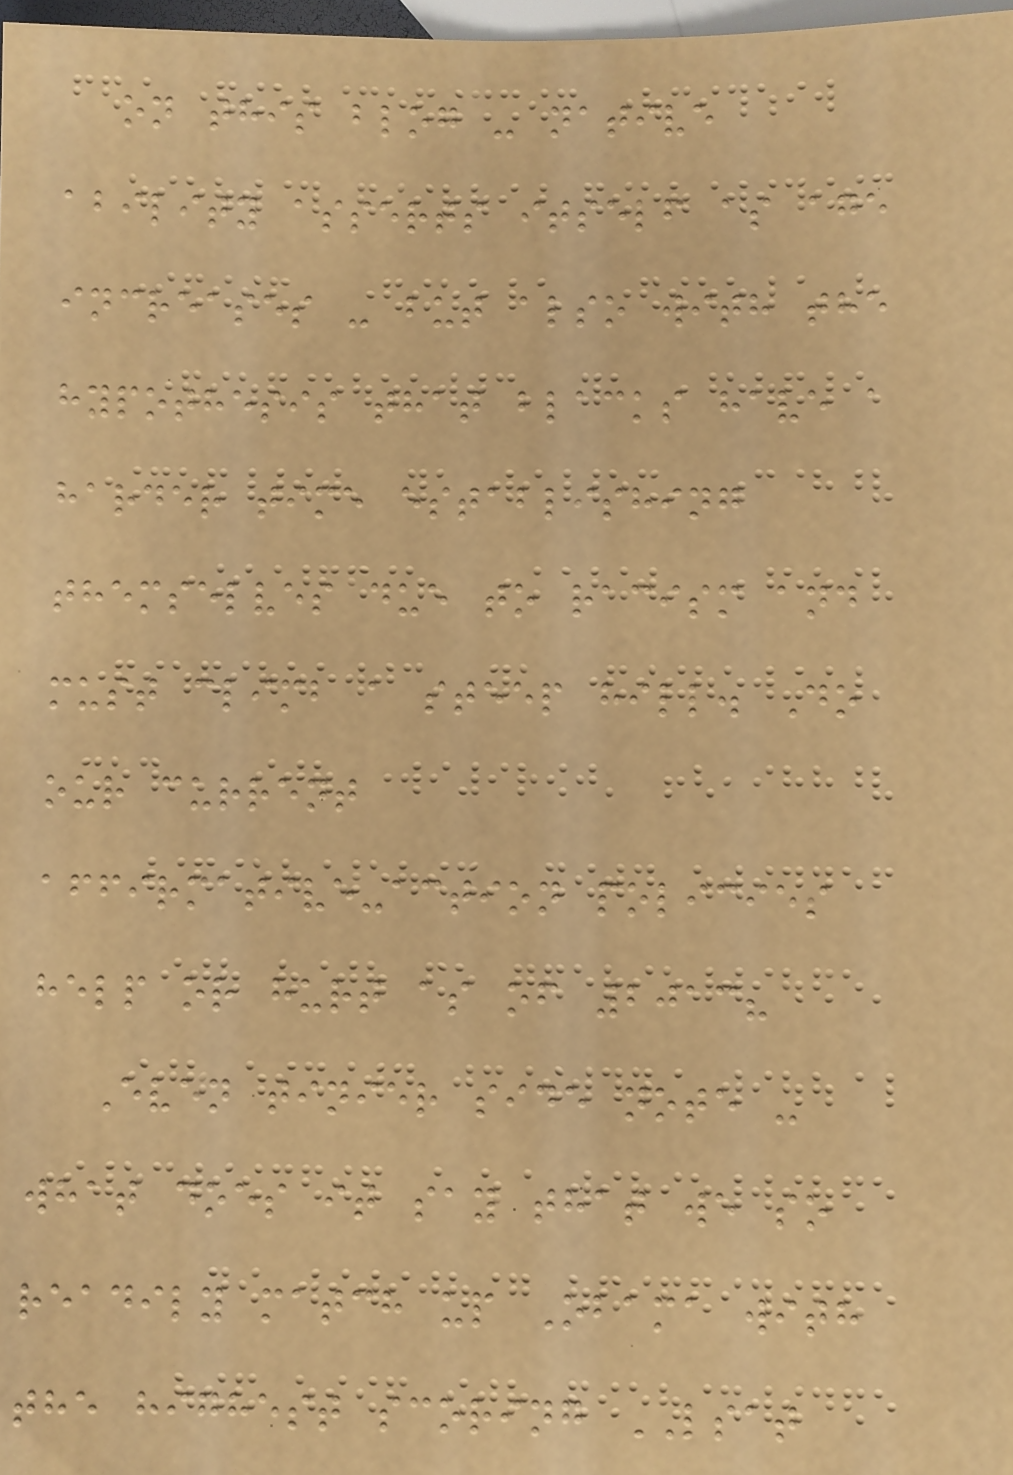on this blog - native
ability asserts itself as age
increases - but also with the
hypothesis that blacks have a
harder time establishing
themselves due to racism and
must climb a steep hill. Do
our current
affirmative-action policies
help or hurt as of 2013?
Even tinier side note -
what does it say that we so
readily match up Obama with
the highest scoring LSAT
